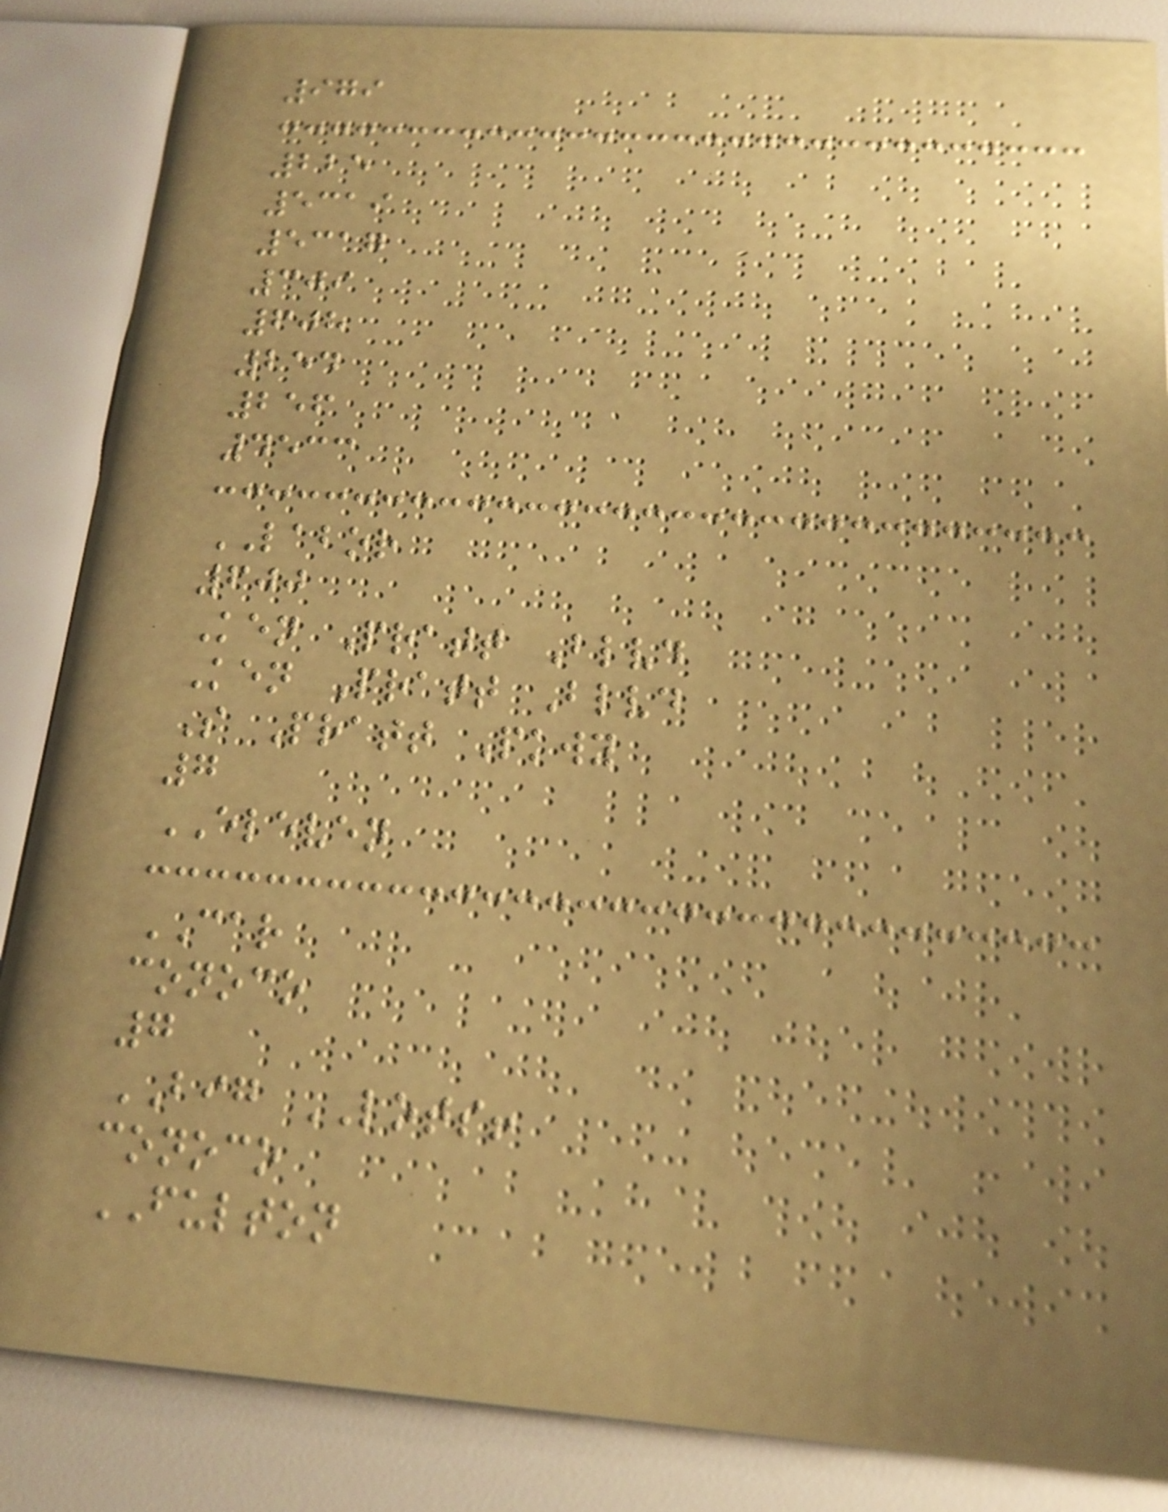979
225
5319
5317
309
608
254
256
4533
LABOR
600
Ken Pratt Blvd
Ken Pratt Blvd
S Pratt Pkwy
7
ELEVEN
CAR
conoco
7
BIG LOTS!
conoco
FULTON
